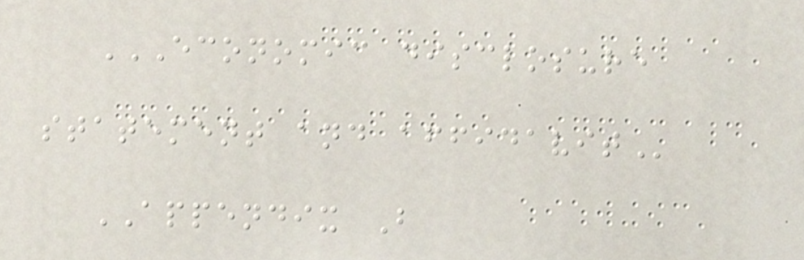ECONOMIC DISCLOSURE
STATEMENT AND AFFIDAVIT
APPENDIX B
